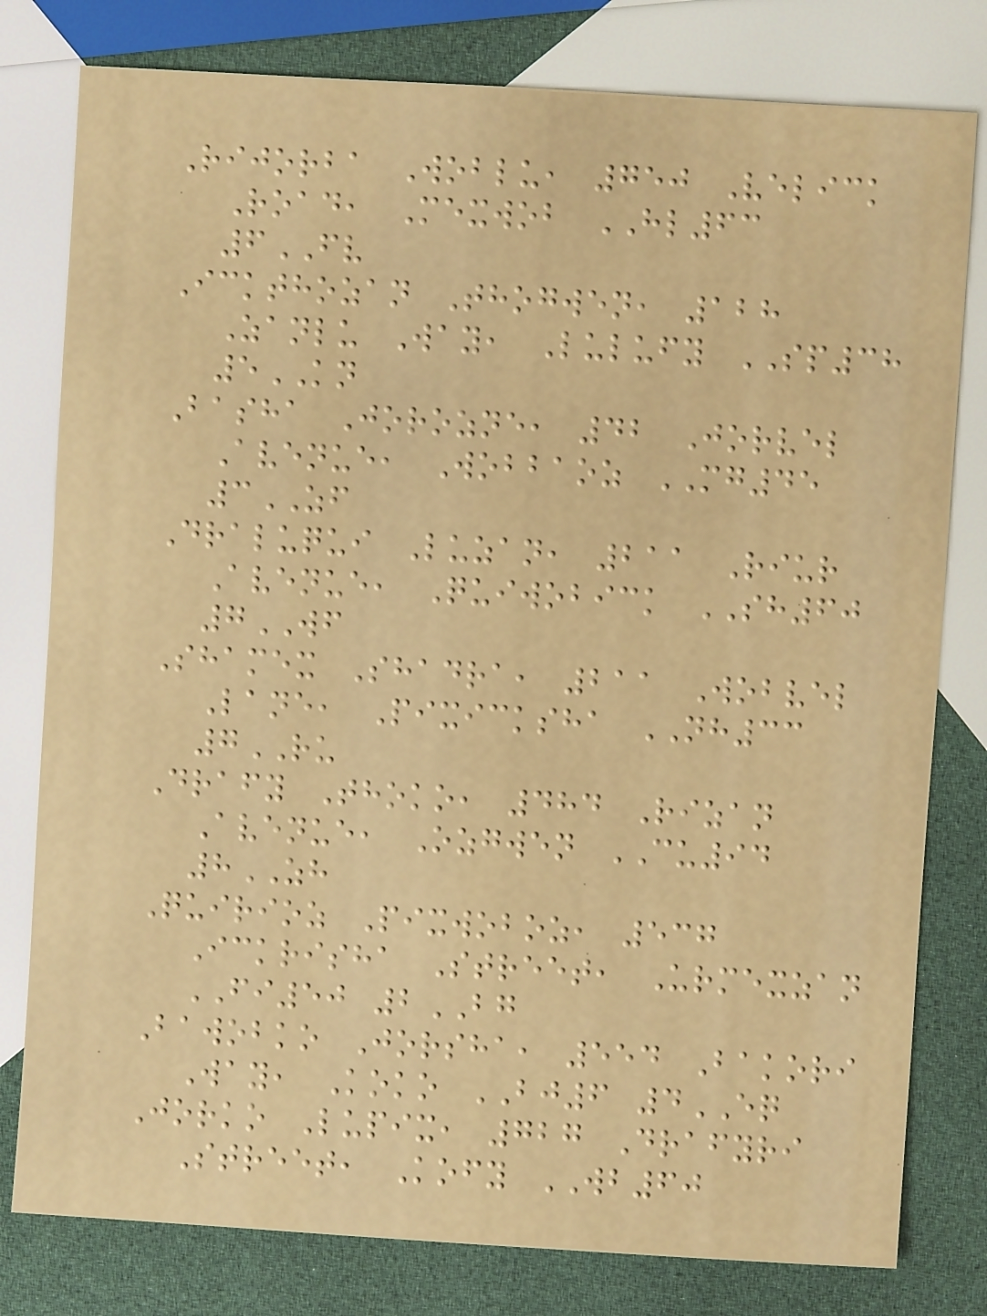Rijorba Woblu, 750 Velick
Road, Mexwob HL63
6FV
Ickthozan Thogwen, 128
Zanlu Way, Lulufy SP38
5KN
Basha Jorozne, 42 Jorvel
Avenue, Wobbaoz MG45
3ZF
Draluqui Luzan, 211 Riur
Avenue, Quiwobick SH60
7WF
Shamex Shadra, 211 Wobvel
Lane, Pixicksha NH33
7RU
Drafy Thoko, 484 Rizan
Avenue, Ozgwen CU94
8ZH
Quirioz Pixwoboz, 537
Ickrisha Street, Urmexzan
FI50 2BG
Bawobko Jorsha, 554 Bakori
Way, Koko BJ6 4EQ
Jorko Lupix, 727 Drafyri
Street, Kofy WB60
